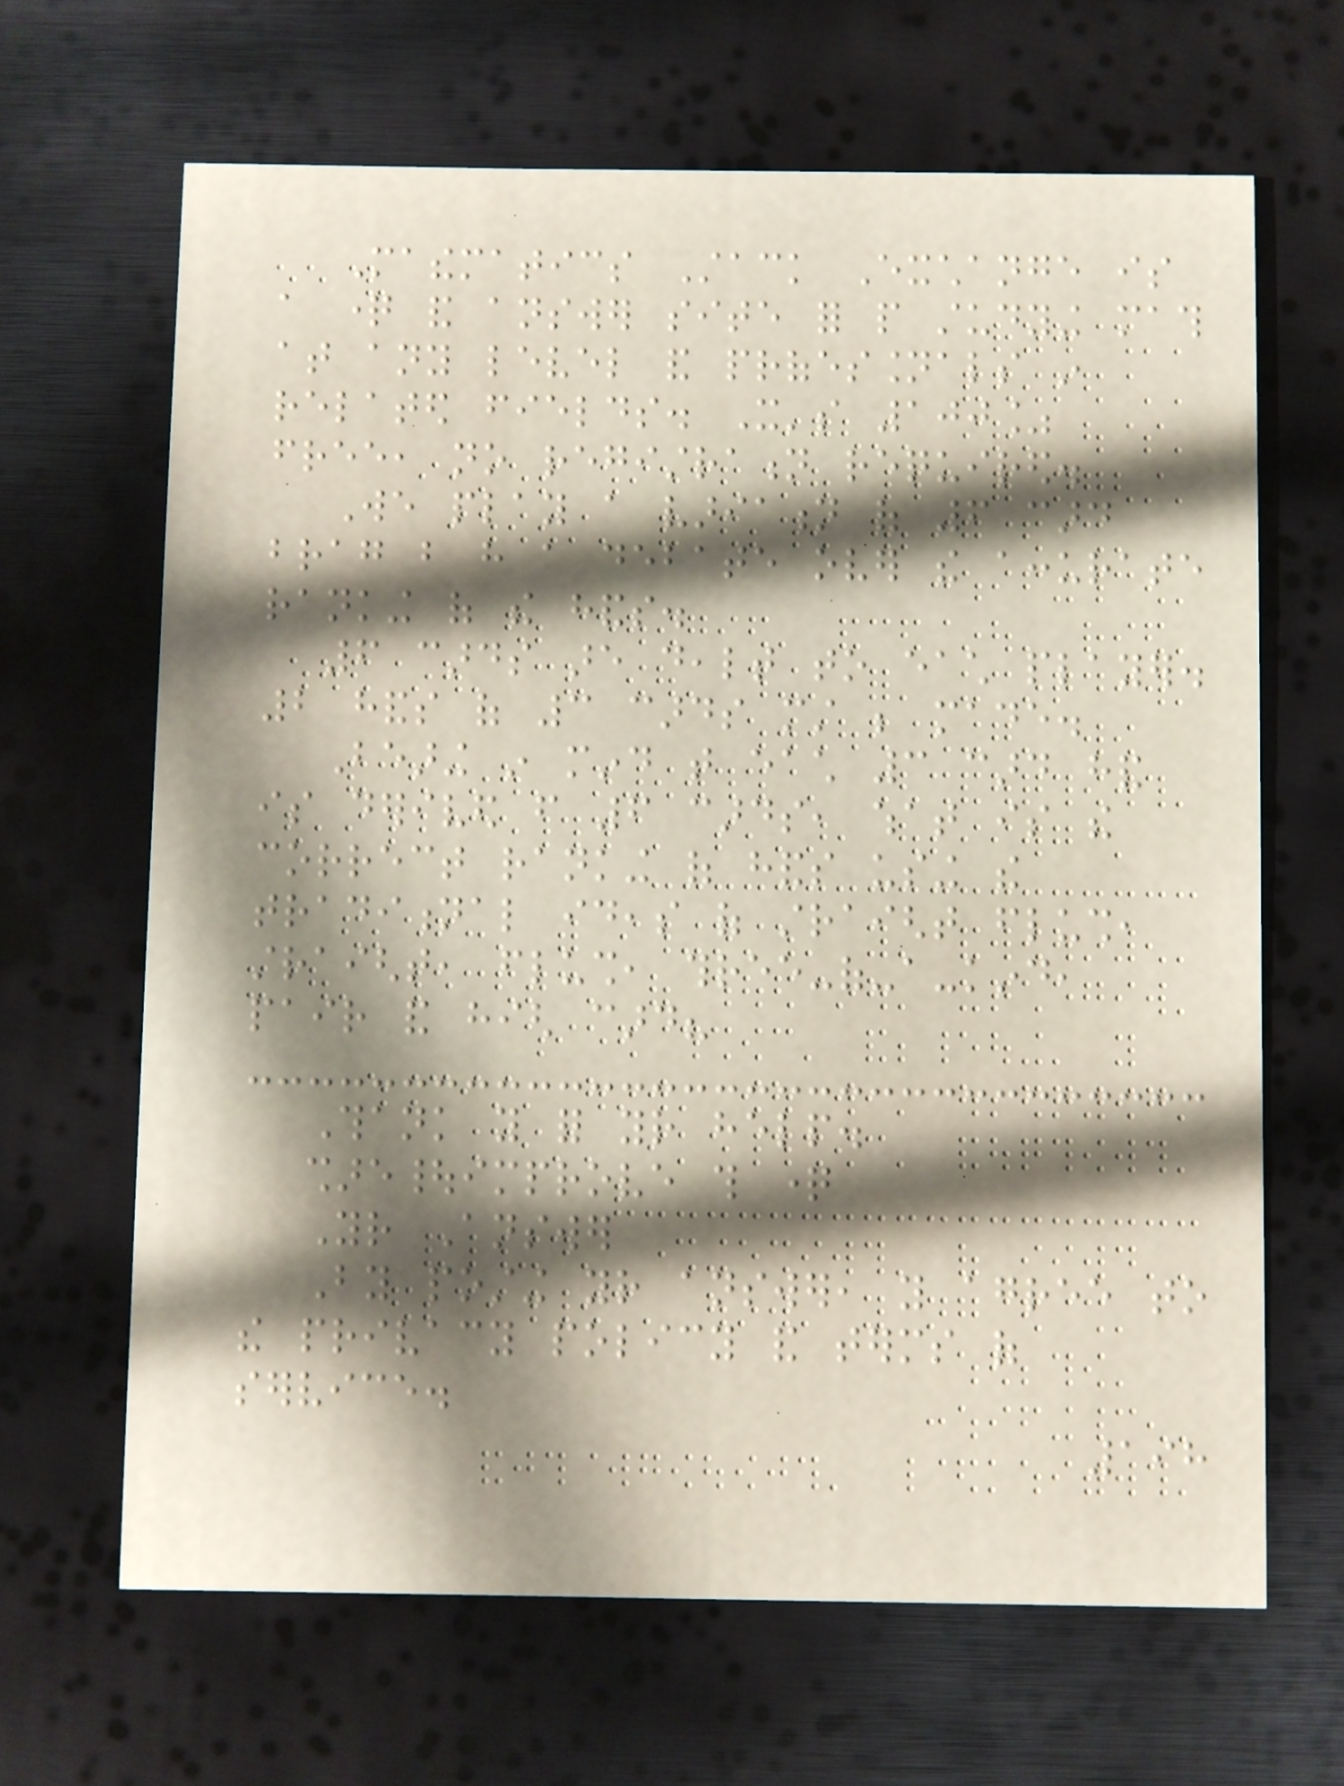Mathematics Stack Exchange is
a question and answer site for people studying math
at any level and professionals in
related fields. It's 100%
free, no registration required.
We play a variation of 6 card
brag but have a debate over the accurate
ranking of the hands.
6 cards are dealt to each player.
2 hands of 3 cards must be made.
Bearing in mind that each 3 card hand
is derived from 6 cards, what is the
correct ranking of hands using the
traditional ideas of straight flush,
straight, flush, three-of-a-kind,
pair and high card?
Thank you for your help.
share|improve this question
Your Answer
By posting your answer, you agree to
the privacy policy and terms of
service.
198
